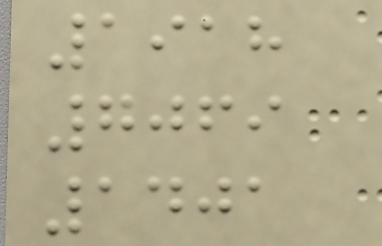1918
7069
1401
